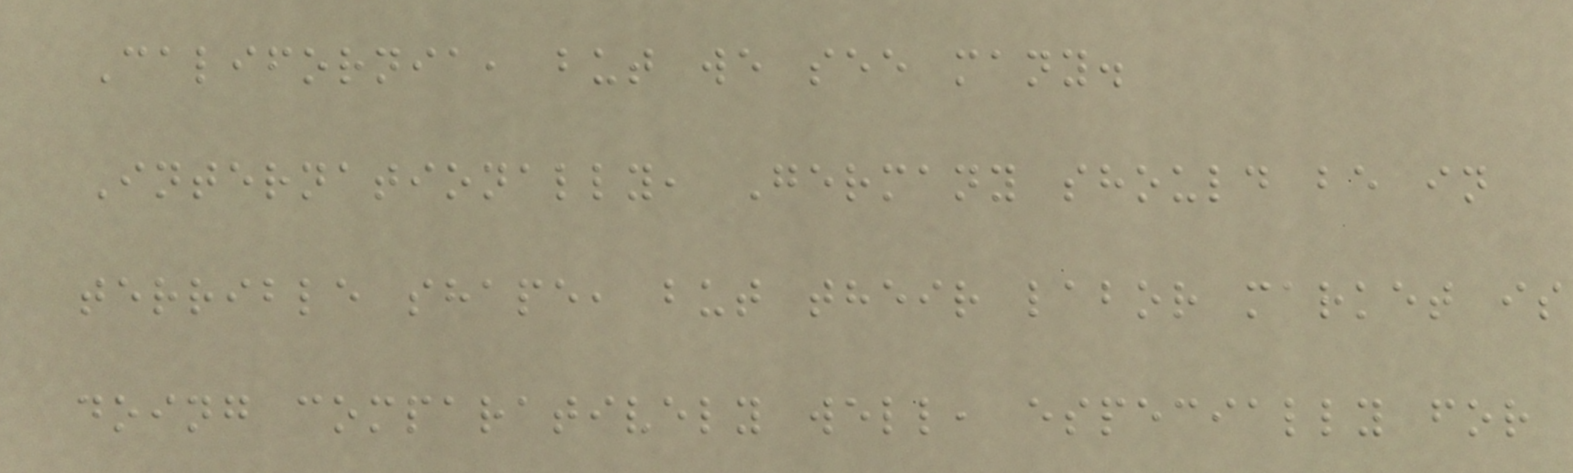California, but we see many.
Internationally, Germany should be in
terrible shape, but their labor market is
doing comparatively well, especially for
